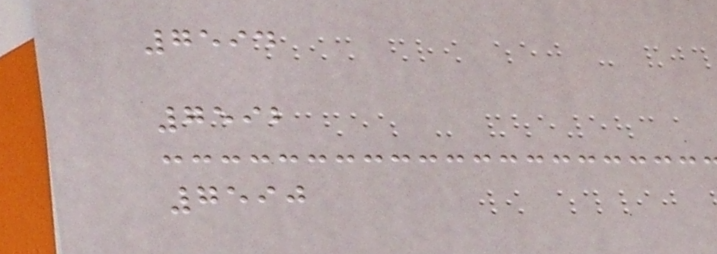7594
7592
7590
